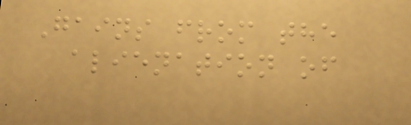Gains from the
alienation of
